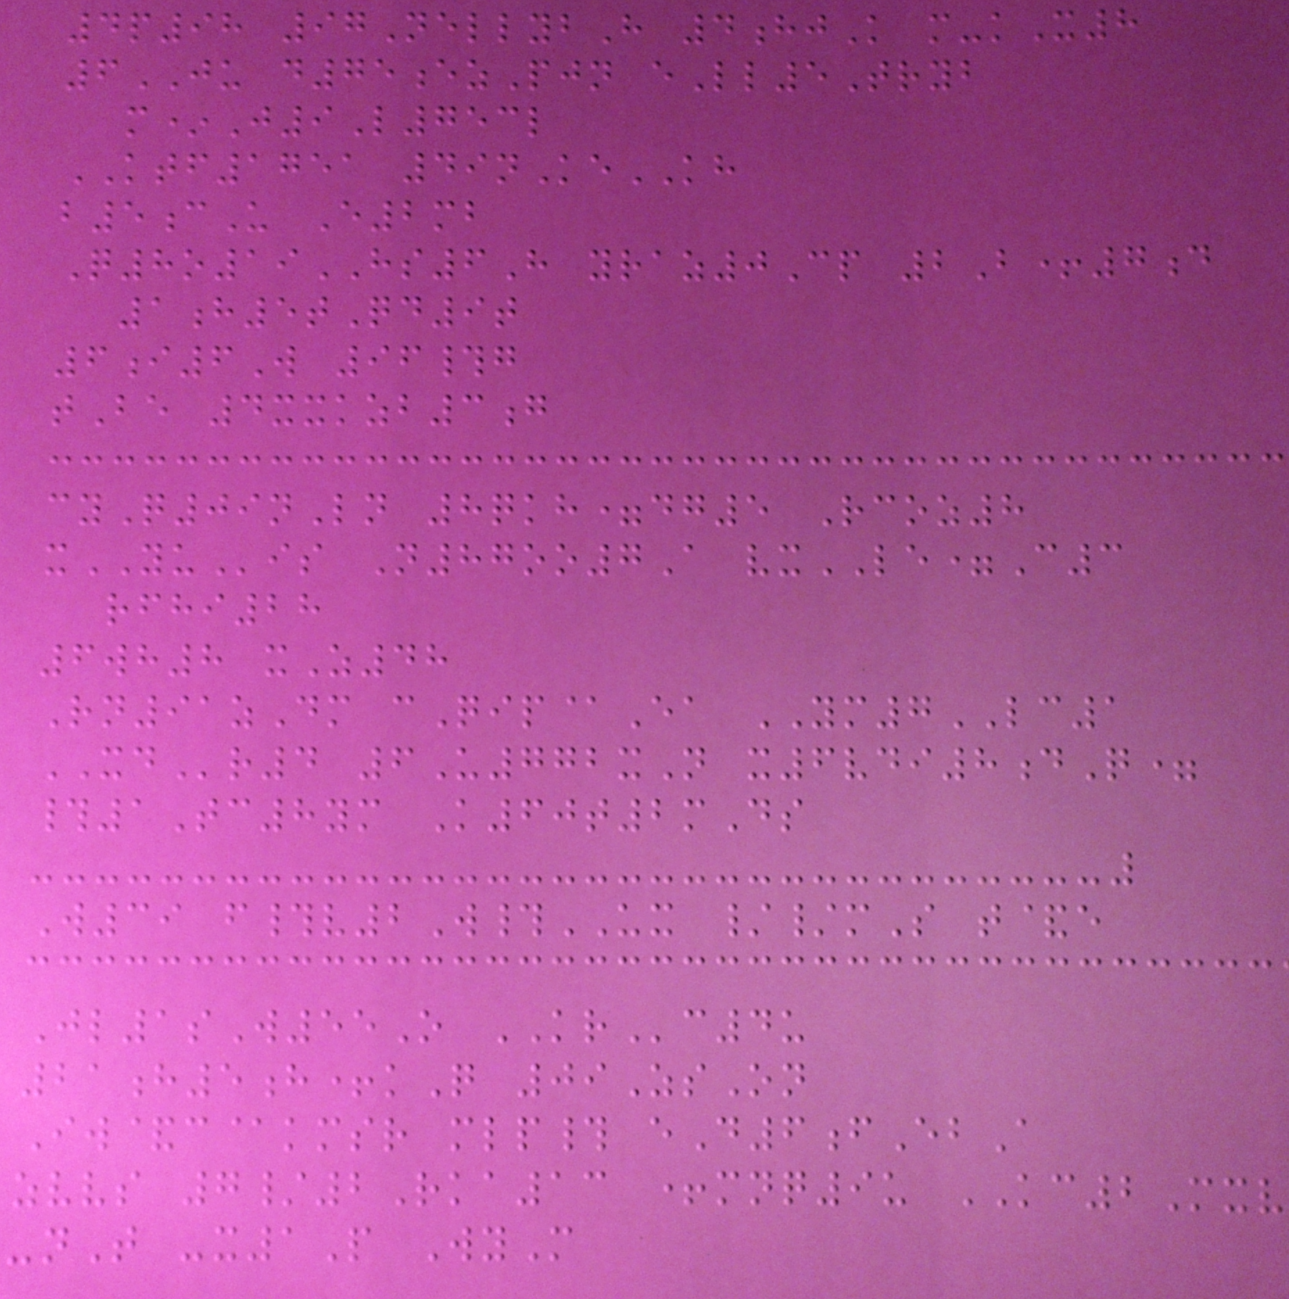4p98 97NellybH 4hjK m-kX8
6JU d75ezPjn eLl5Tryb
m*J9L753l
KTF1751 49nKeKH
b5cU E2mb
Q8o19HS6H yraz0Cp 2B+7d
1h5tQd9t
6i6W 96#g
tBe 4xxkzb3g
cyQ09nLn 8qkh=dg5 Rcoz8
xYUis N87oo7A vxLE=C3
rfhi28
6wh8 xZ48
Rn91zDm cQip@Ea YM7LC1
XDr4 6U772xN x6vdi8dQ=
#1Tc8ym K60t2mDs
W39 f#v2W#UX //mS t&e
Jl1sW55O KRc4u
21h5h+kQ 09ZsOn
Iw&c@kmsr mlp# eD6fEbA
zvvs 7/2Rka13 +mnq9u KC2Mxv
-nT -x1P WyM
